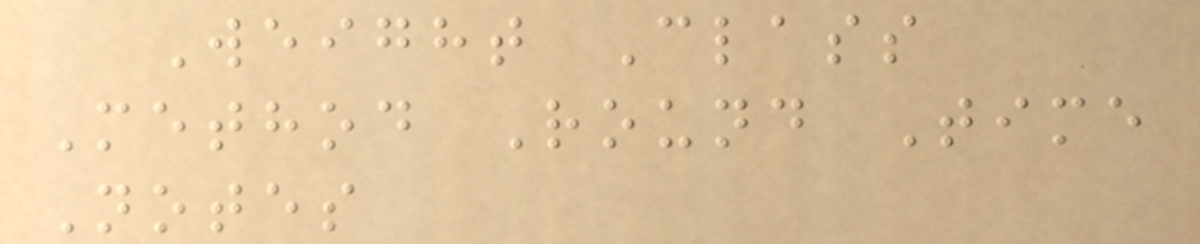Weight Class
Method Round Time
Notes
